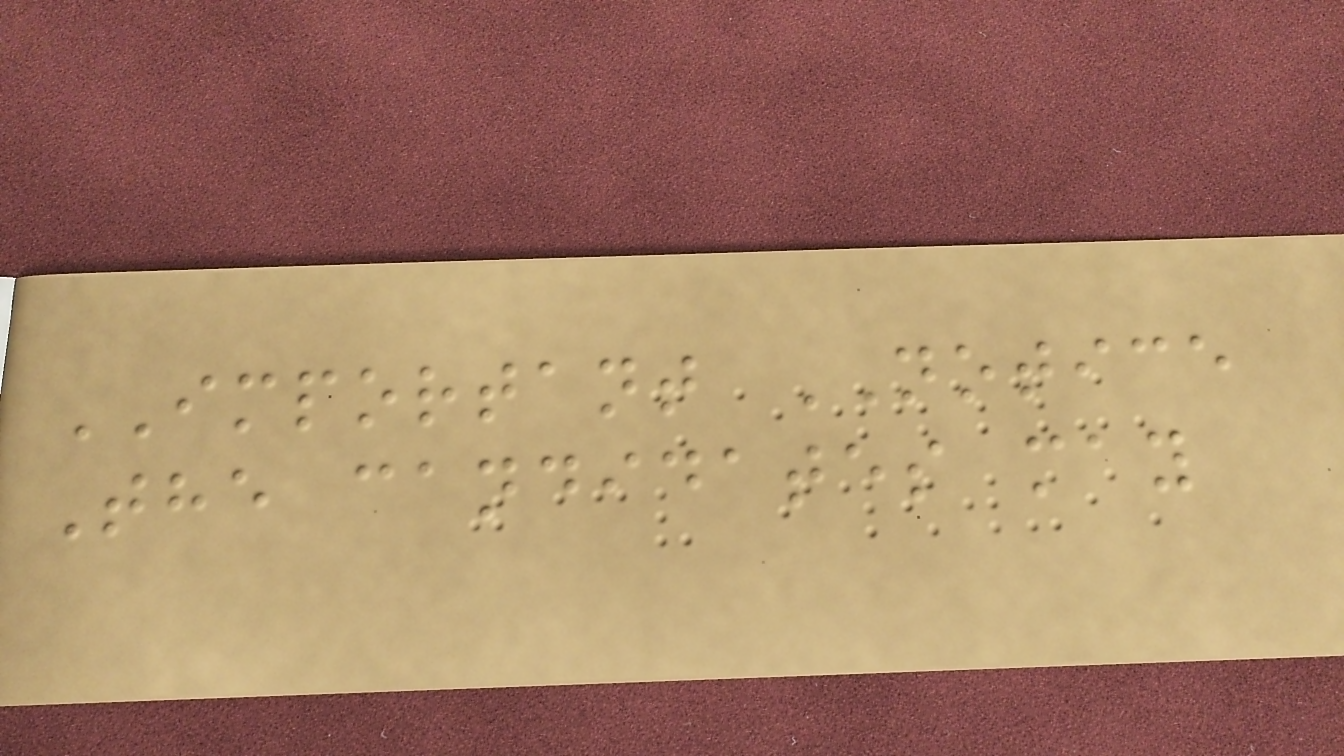IMPORTANT NOTICE
The candidates may
